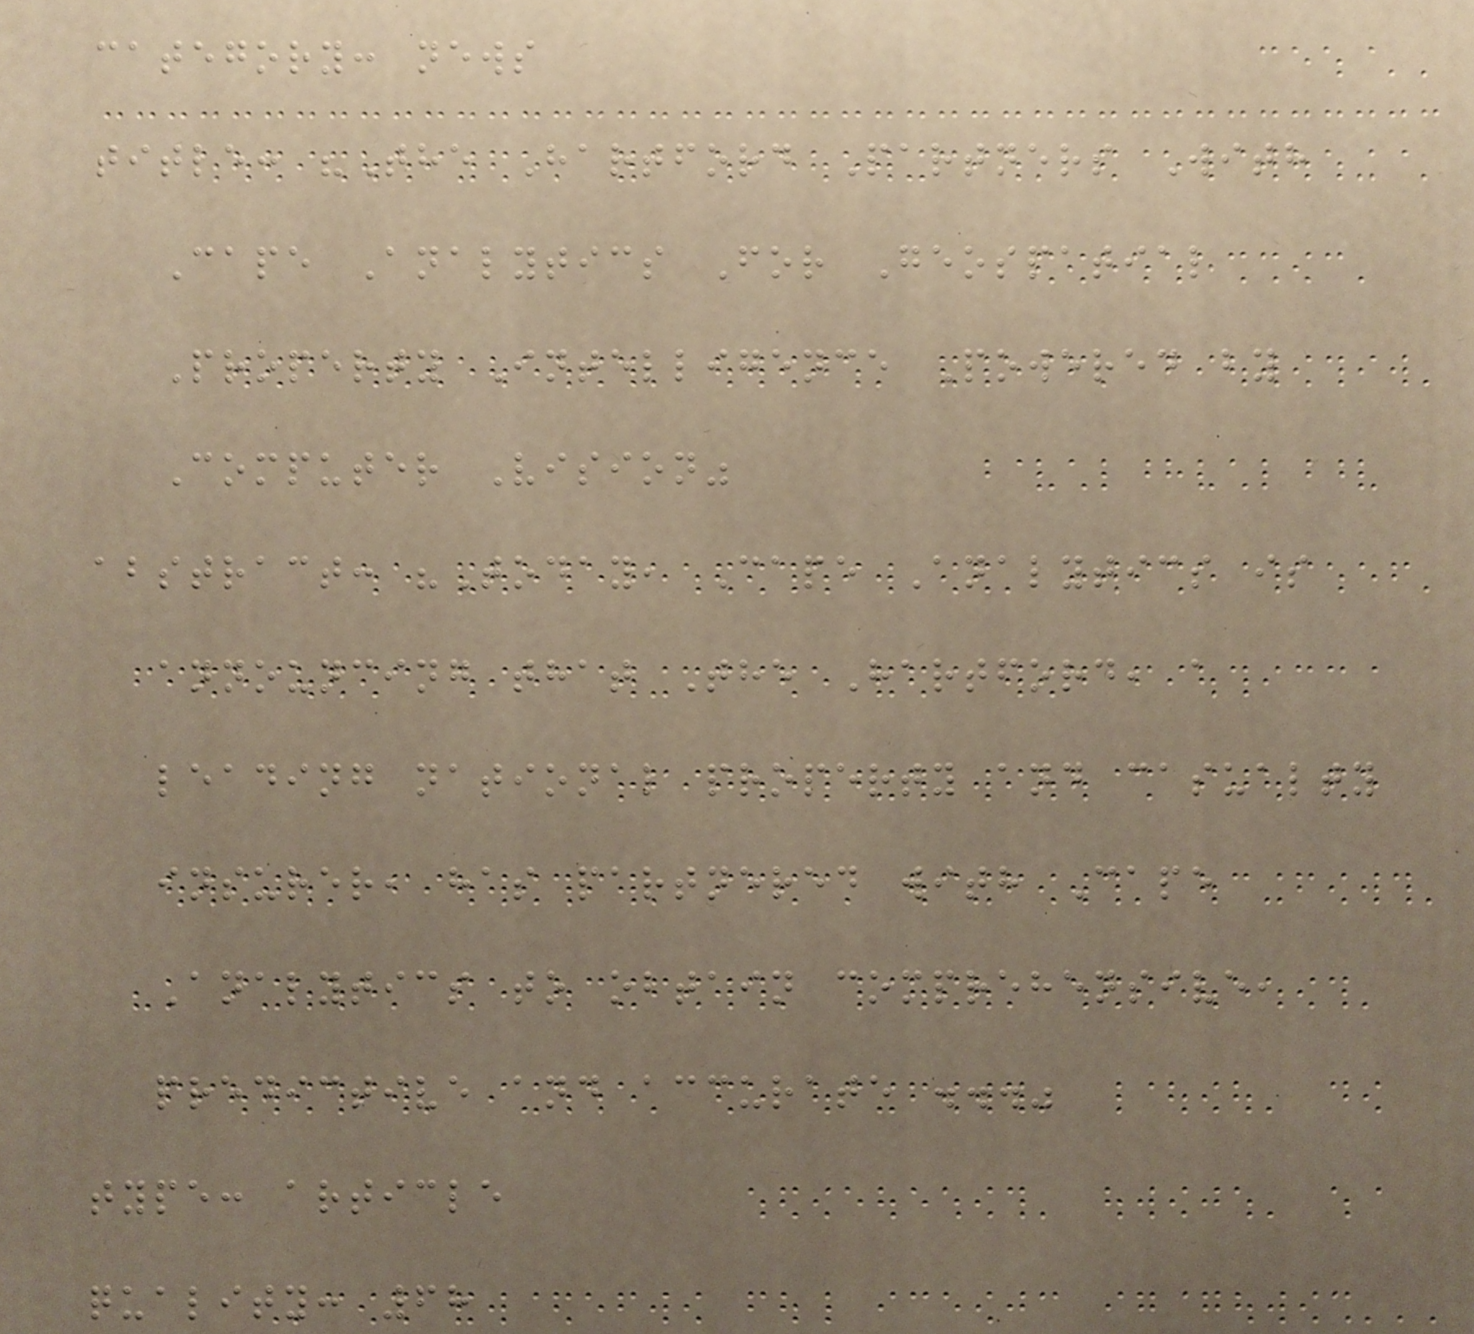category: news
title: "The Hartford Partners With
Cape Analytics For Geospatial
Property Intelligence Powered by
Computer Vision"
abstract: "Today, Cape Analytics is
announcing that The Hartford, a
leading national property and casualty
insurer, has partnered with Cape
Analytics to obtain comprehensive,
predictive and accurate ..."
type: article
quality: 68
